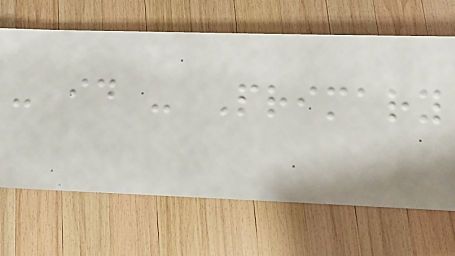- id - Primary
